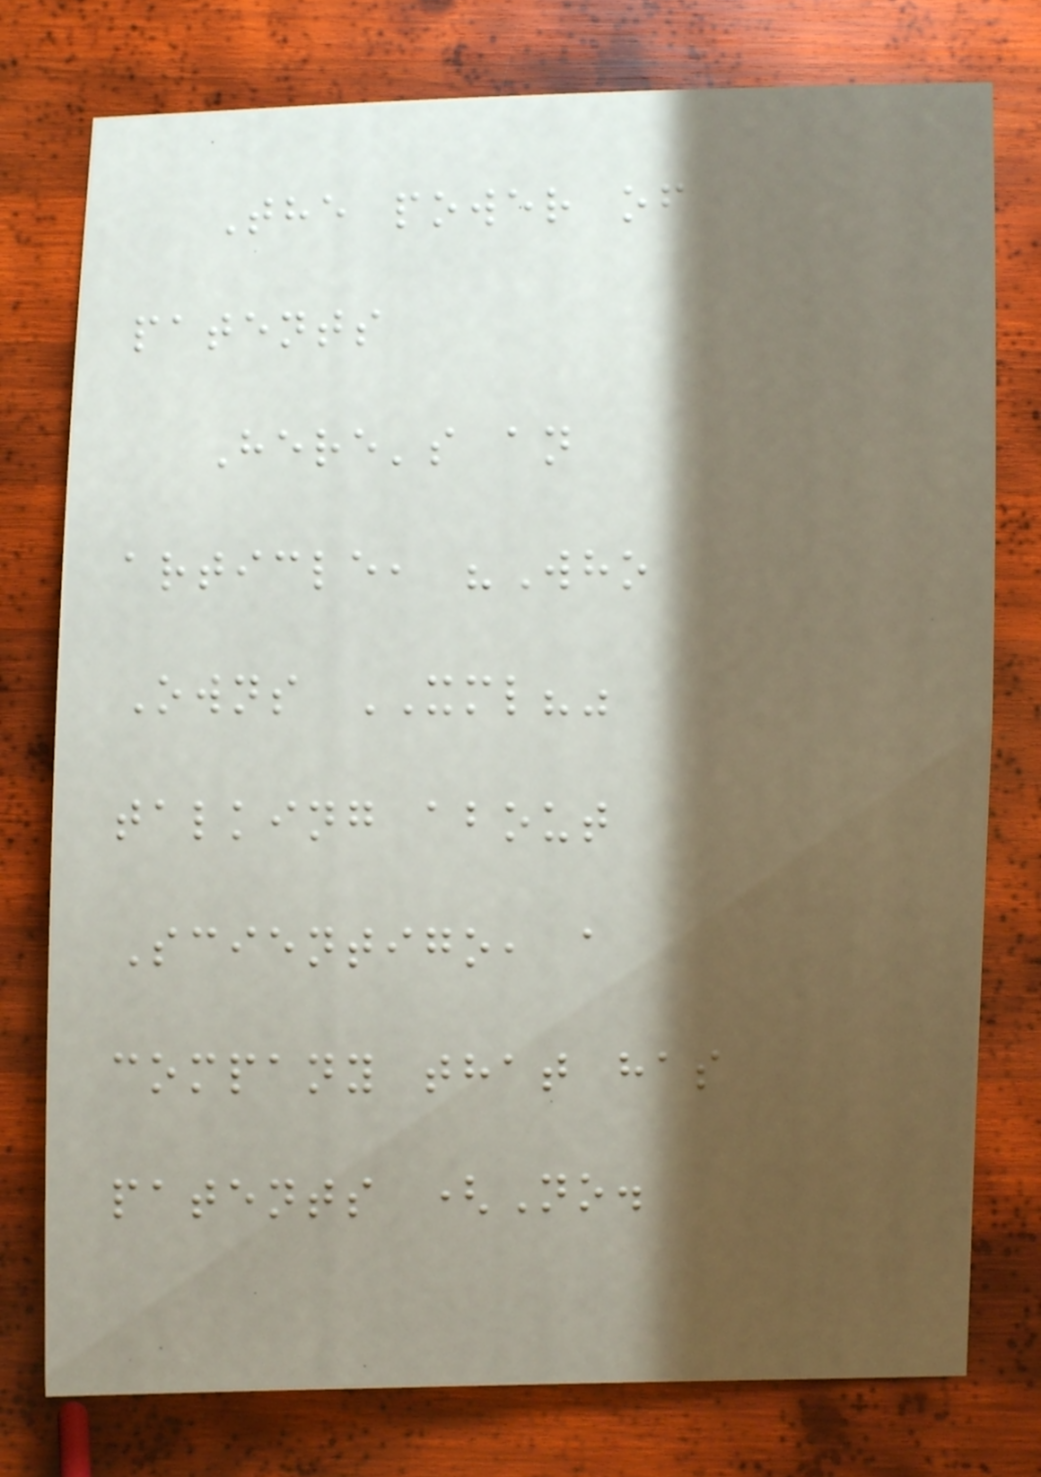The power of
patents
Here's an
article, "Who
Owns XML?"
talking about
Scientigo, a
company that has
patents (No.
